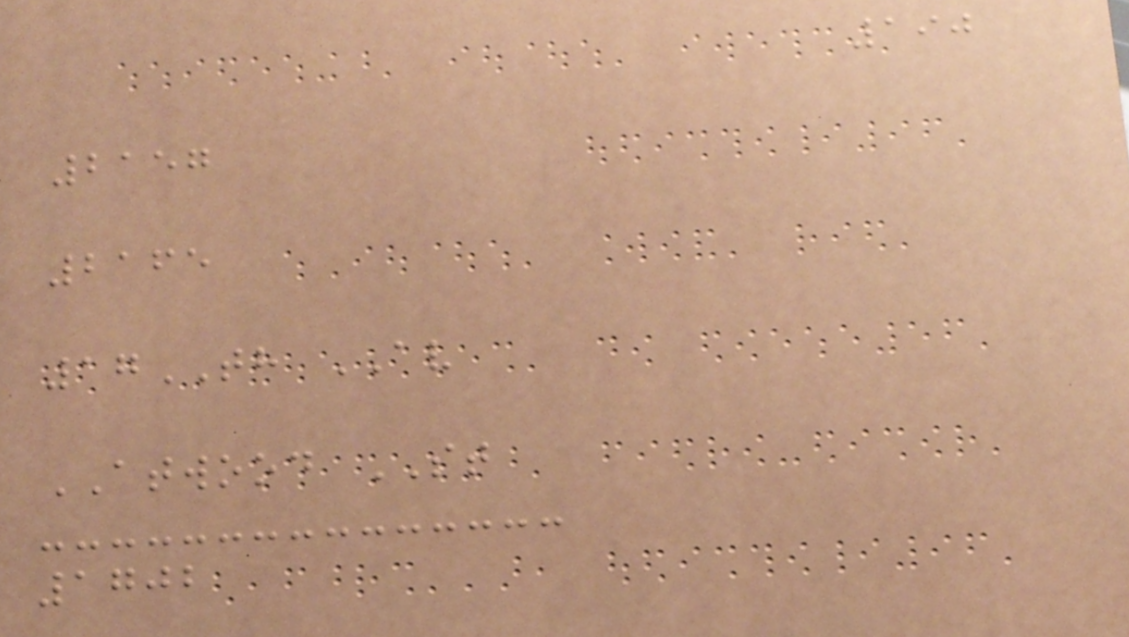190
2157
2165
17TH AV
ATWOOD ST
1702
